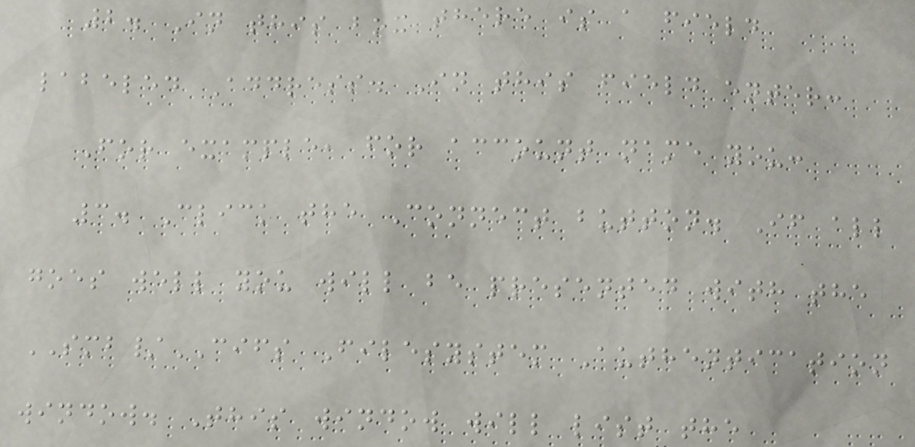2. In this box there is a field
labeled Address. In this field enter:
For example, for account name you:
3. Click the Connect button. If all
goes well you will be presented with the
SMB/CIFS Filesystem Authentication
window. This window will list the
